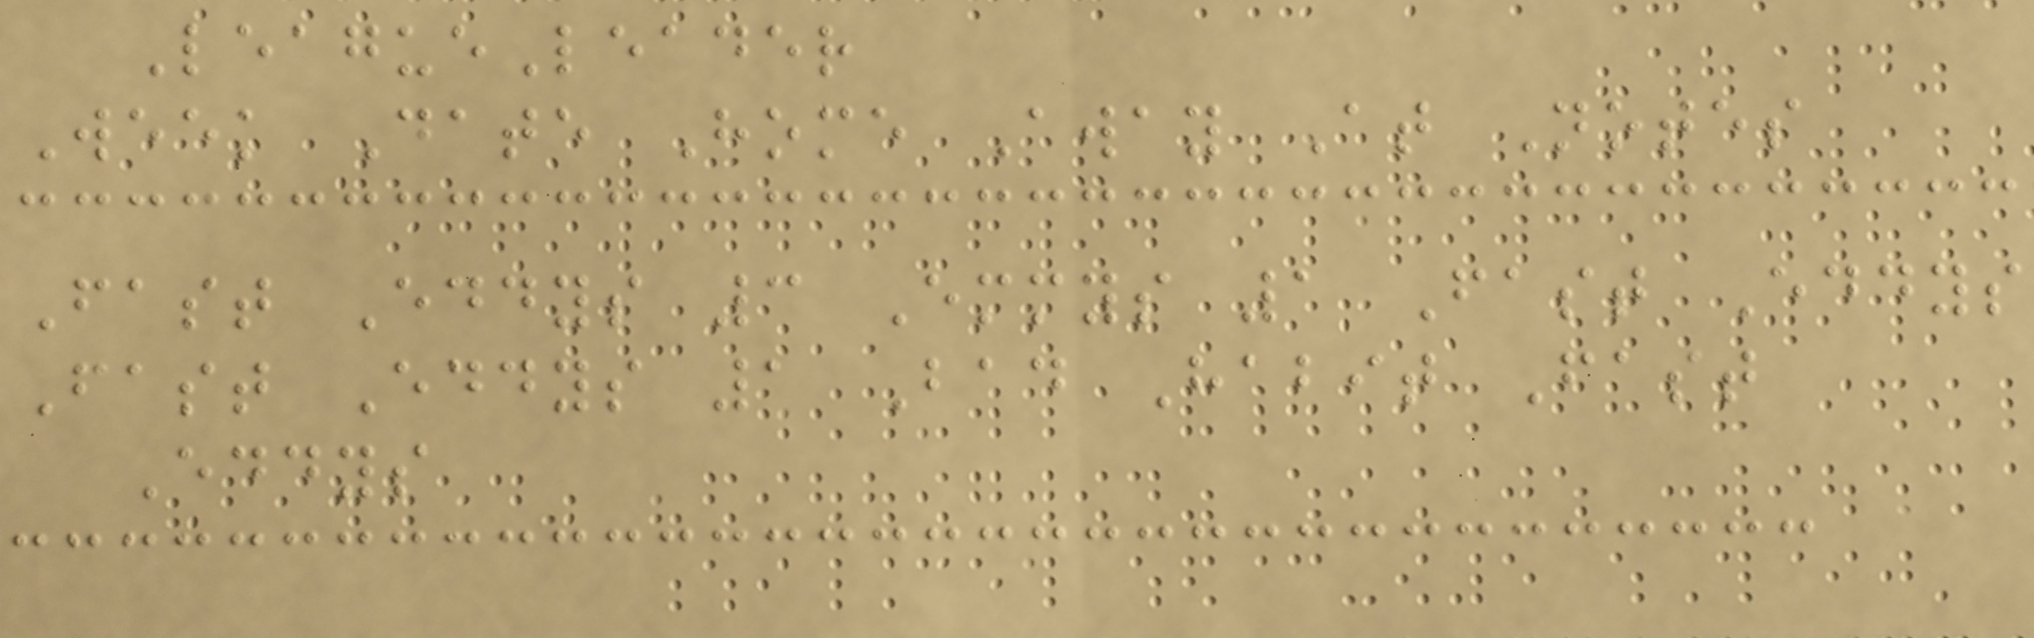LeagueLeader
Week Date Home Away At Notes
Fast Eddys 3 Emmys 1 Fast Eddys
Fast Eddys 1 Bad Habit Fast
Eddys
